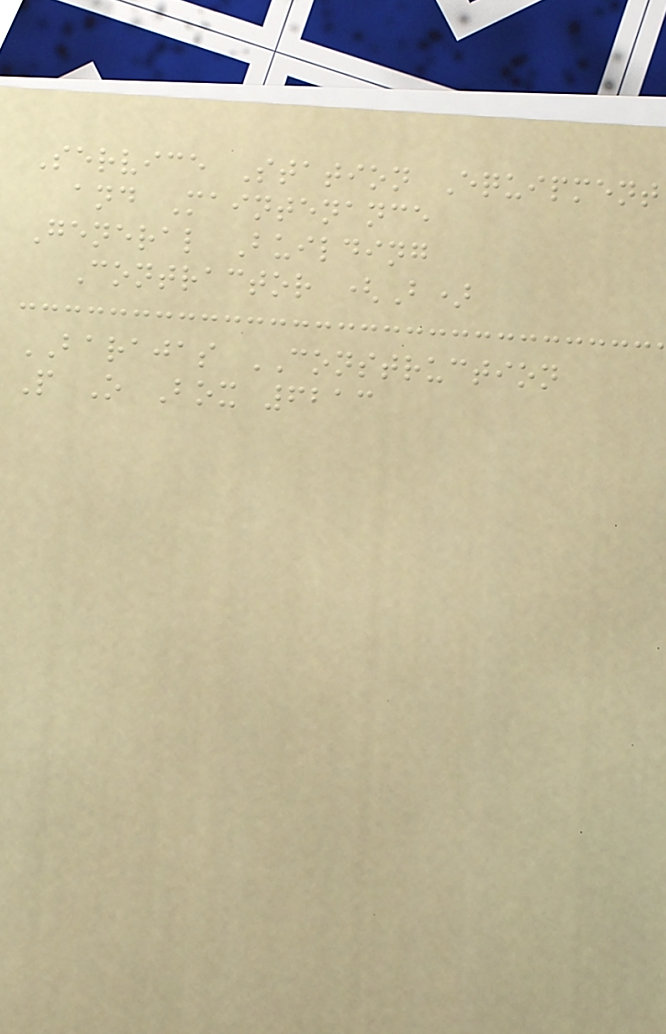Service Station Equipment
and Maintenance
General Building
Contractor (B)
BARAJAS CONSTRUCTION
P O Box 6213
